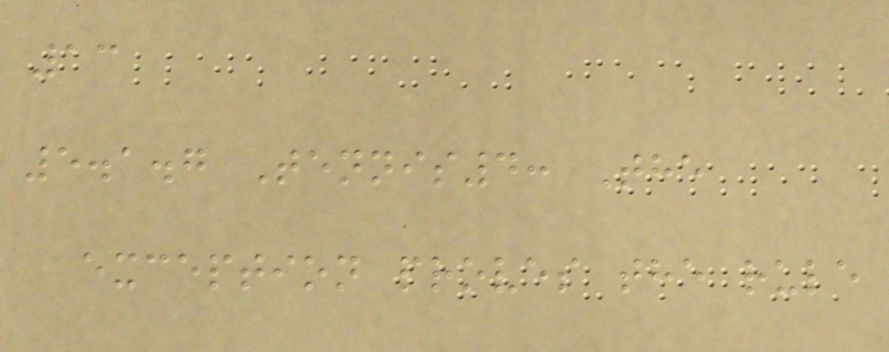13
5.1.7 Tennis4: The
exception proves the rule
